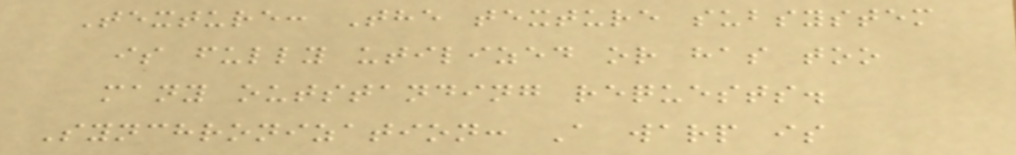Texture: The texture subsystem
is fully utilized or has too
many outstanding requests.
Synchronization: A warp is
